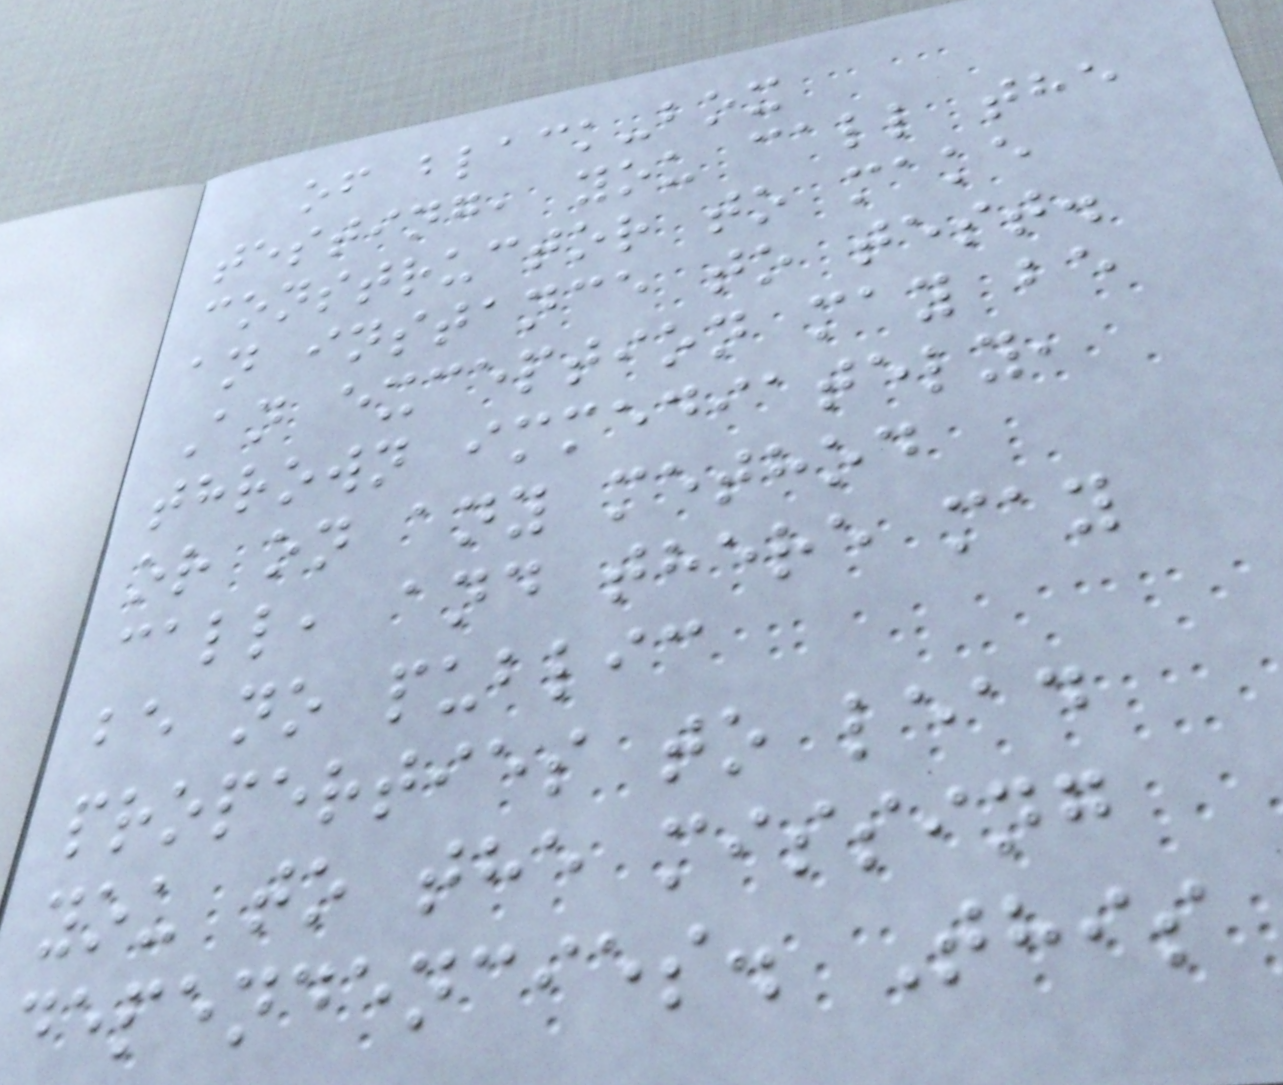of black-box
testing, you call the
constructor to make
an instance to test.
An exception may be
thrown immediately,
or on any method
call, and there may
be no public
properties to lead
you to the missing
dependencies. This
